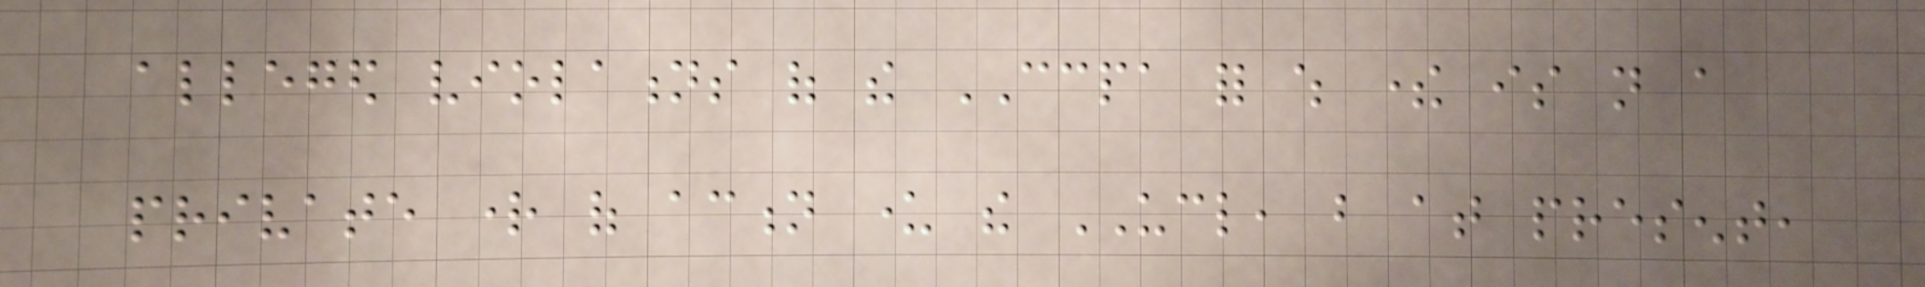alleged violations of the CCPA for which there is not a
private right of action under the UCL, but at present,
